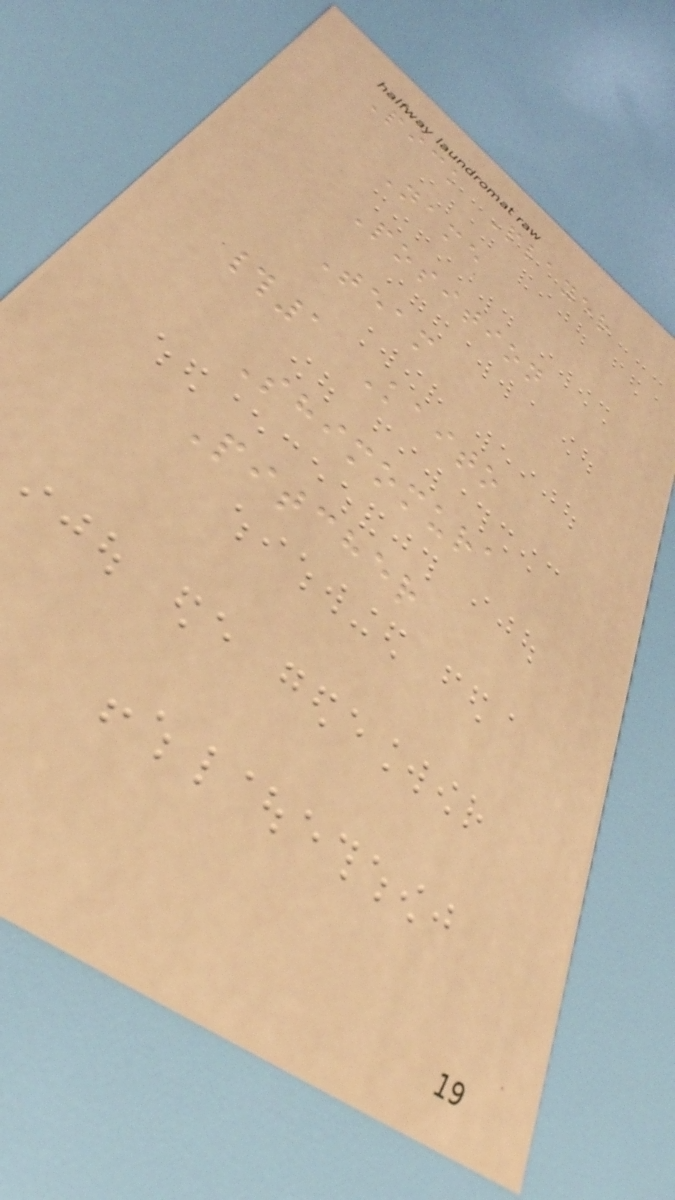Pick Player
Name
Position
Team
#1 Kaito
Shimomura
Pitcher
